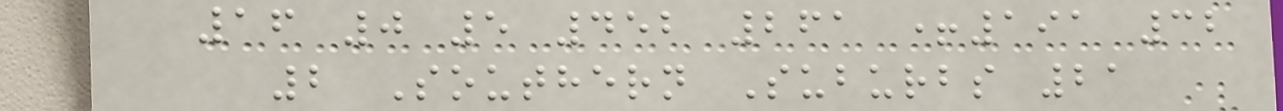16 0 5 452 261 +191 32
2 Southern Suburbs 21
